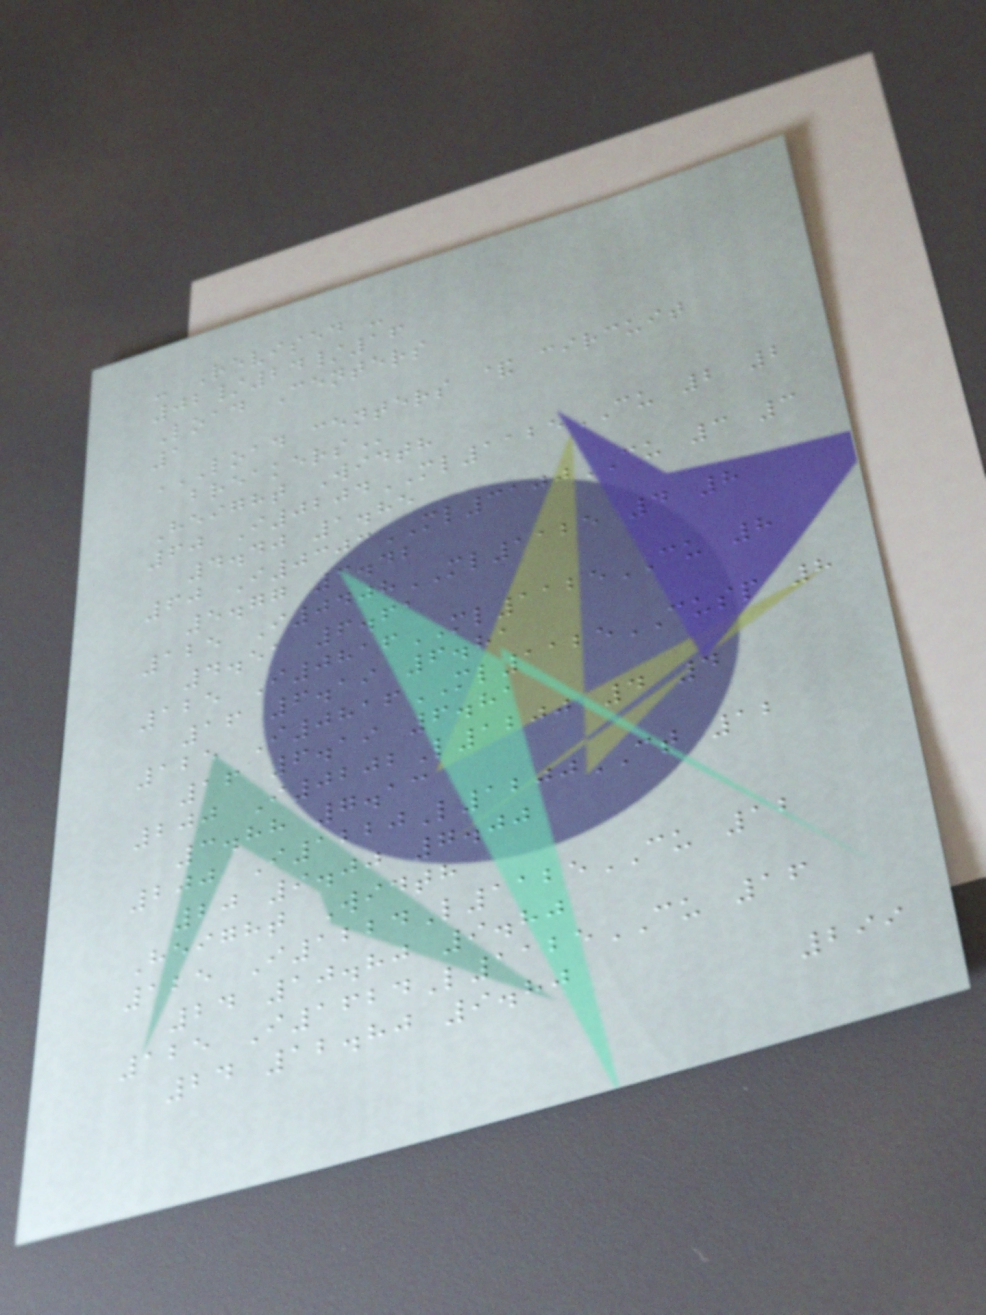- Revised -
02/24/16
Load Centers
1
LOAD CENTERS & CIRCUIT
BREAKERS
Height Width
60 I0204ML1125CU 2 2
4.40 1.85
60 I0303ML3100CU 3 3
5.77 3.42
125 I0408ML1125 4 8
4.51 6.61
125 I0816ML1125CU 8
16 6.19 6.81
125 I0816ML1125CUSP 8
16 6.19 6.81
200 I0202L1200 4 4
3.88 7.13
200 I1220L1200CT 12
20 9.00 7.00
Height Width
125 I1224L1125CU 12
24 10.80 9.80
125 I1624L1125CU 16
24 12.80 9.80
299
